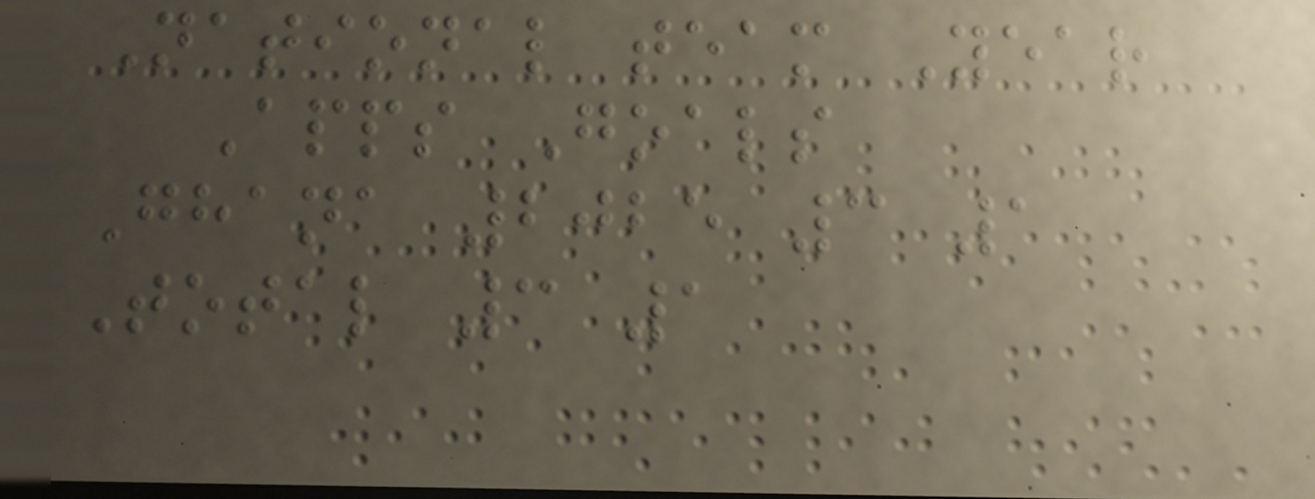National team Year
Apps Goals
Ghana 2025 3 1
Total 3 1
